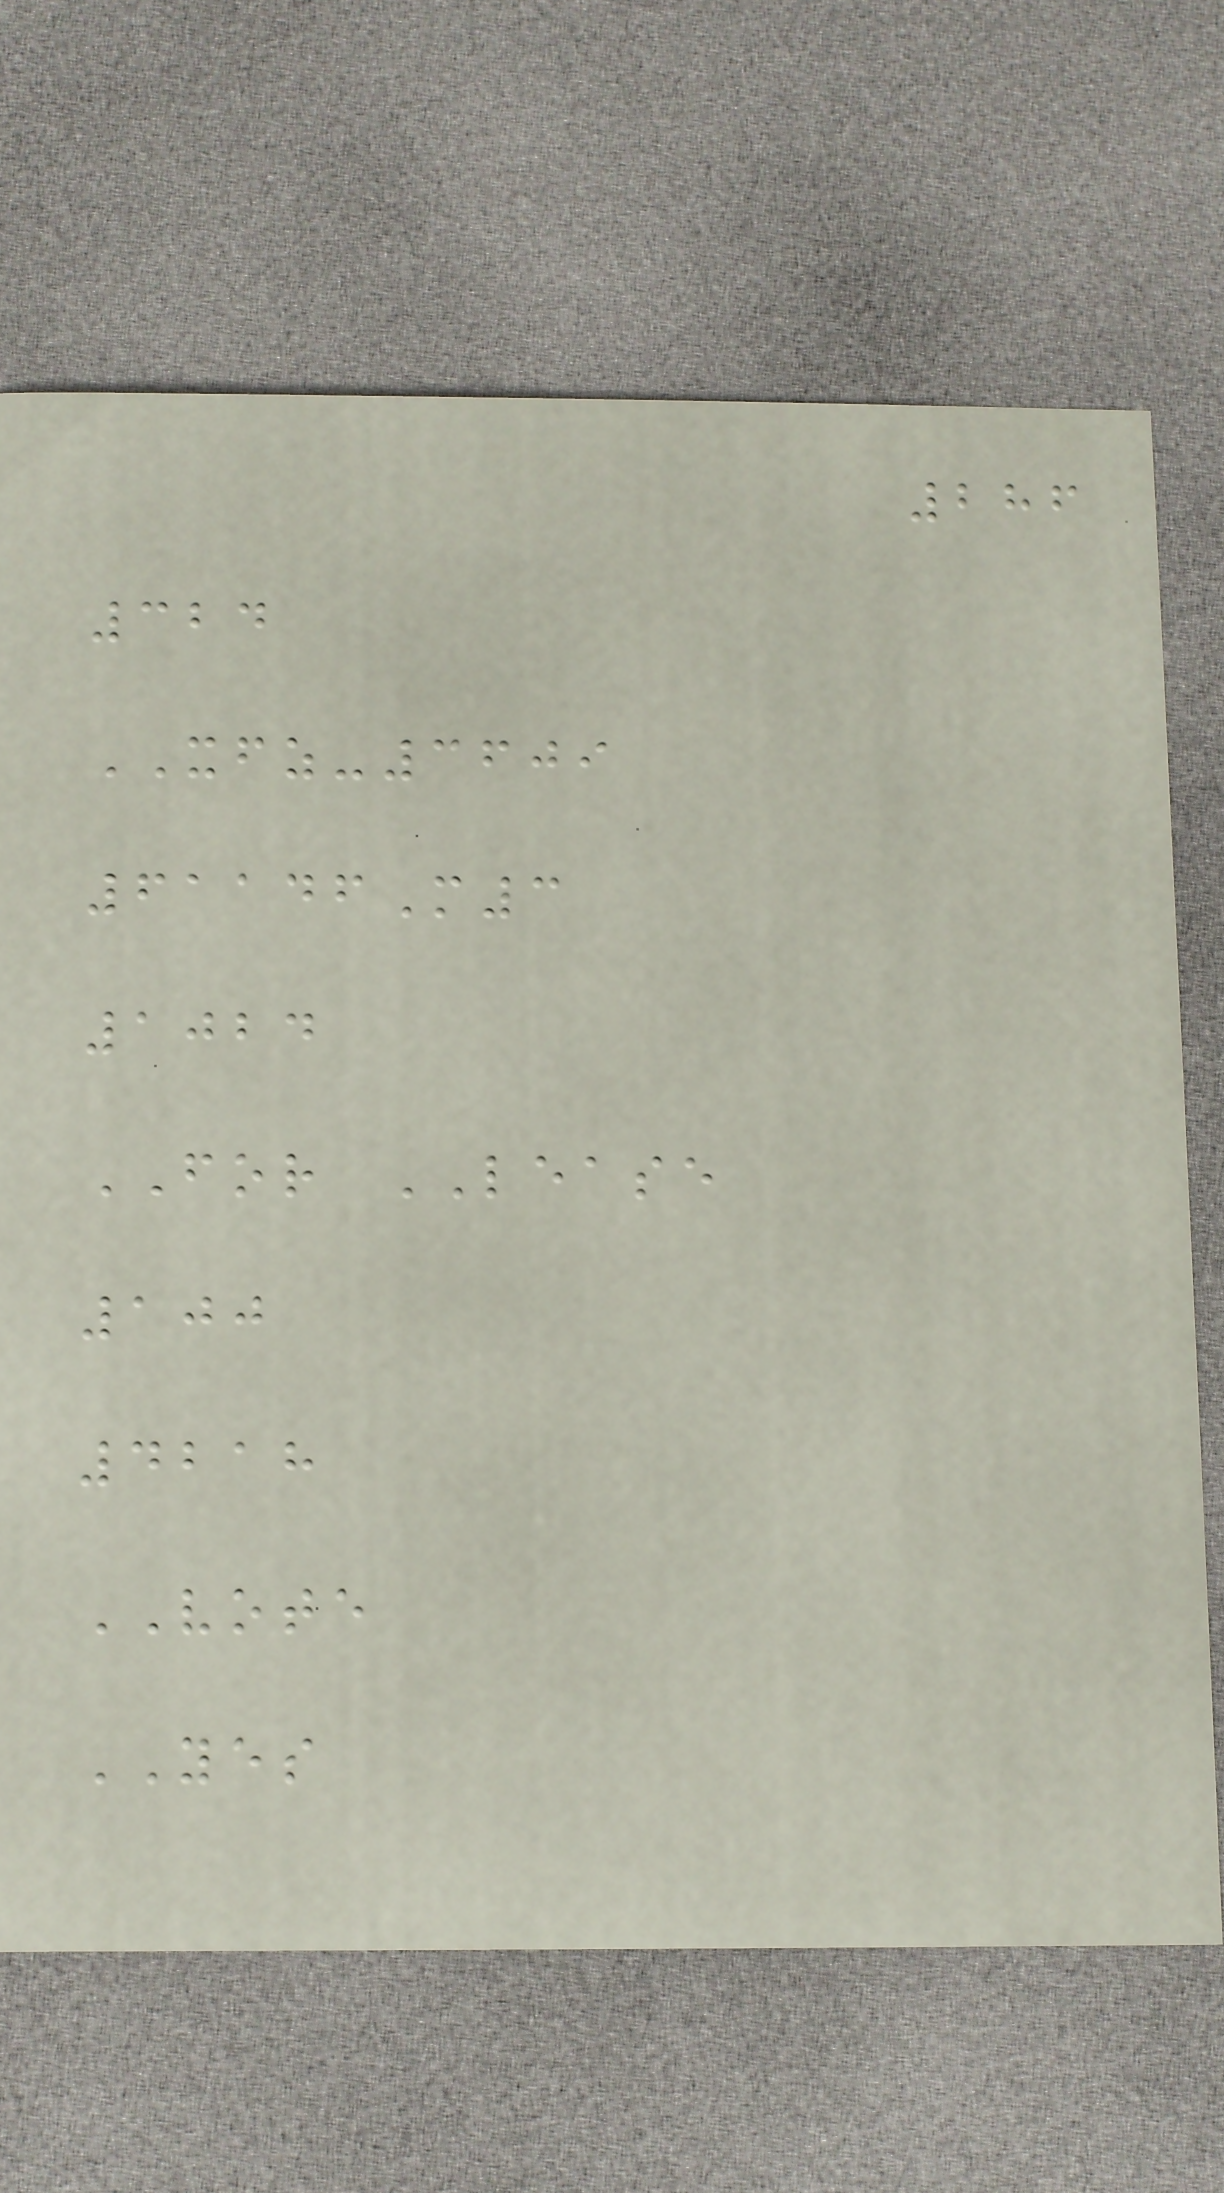286
324
XFZ-3609
61146M3
1024
FOR LEASE
100
4218
VOTE
YES
